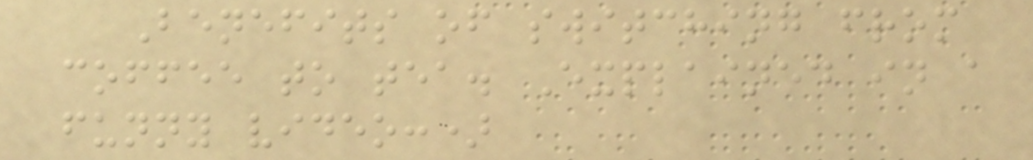Benefits of switching from
coffee to tea. Explained in a
funny video:)
